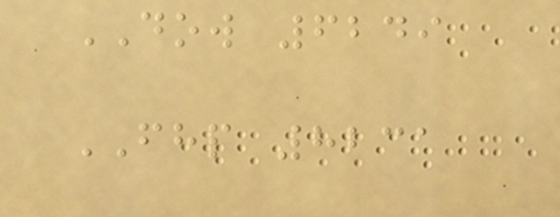DOW 6249
FHP 8231
